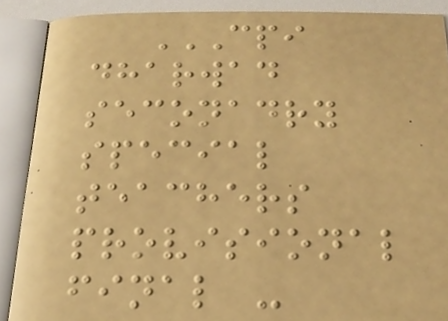CPI
DHARWAD
SECONADRY
SPECIAL
TEACHERS
PROVISIONAL
FINAL -
